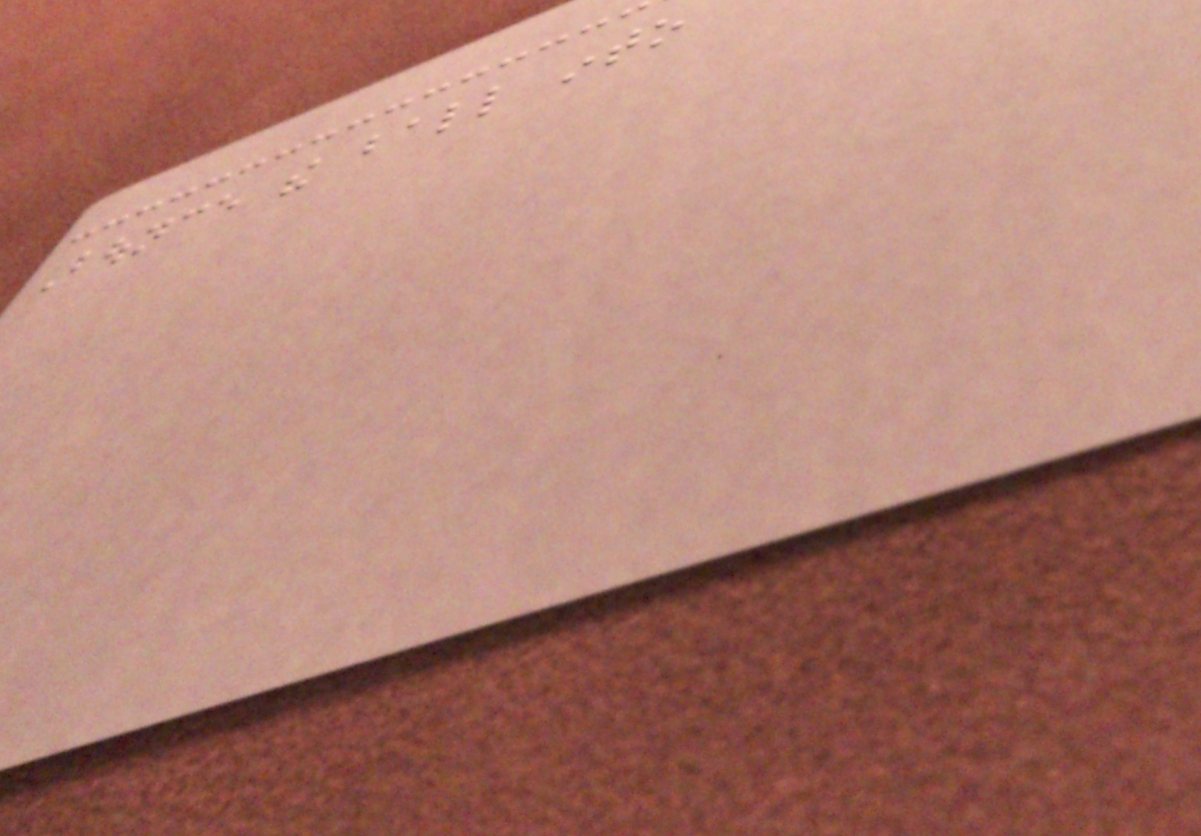Bounce the ball into
